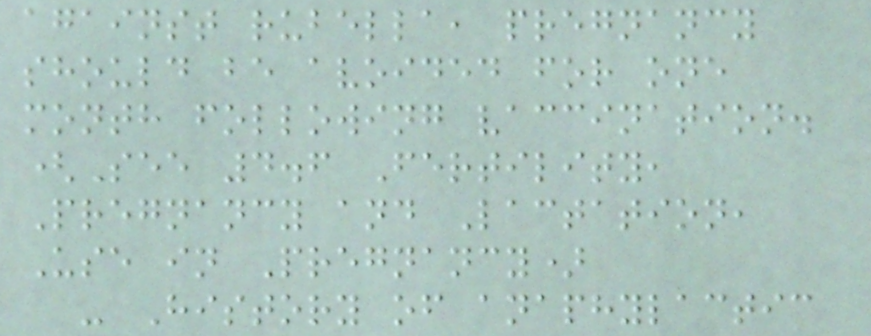against rubella, pregnancy
should be avoided for one
month following vaccination.
(See 4.6 Fertility,
Pregnancy and Lactation,
Use in Pregnancy)
- History of anaphylactic
